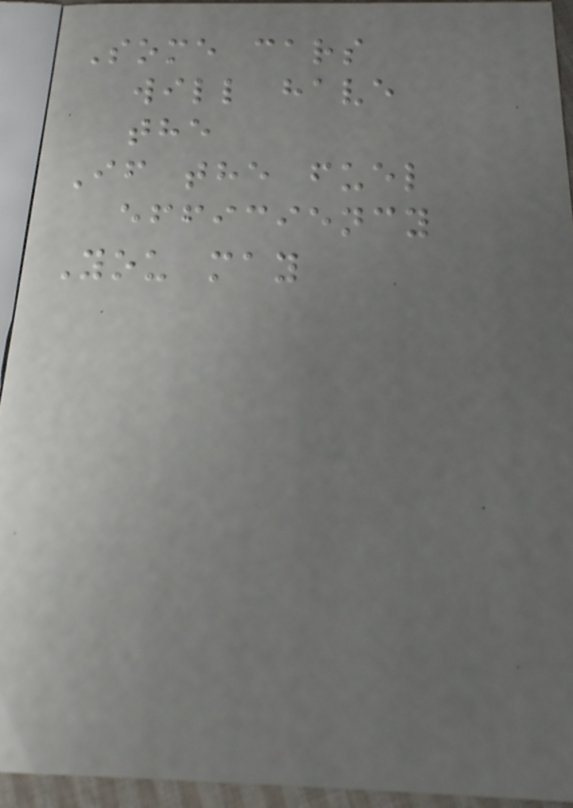Some cars
will have
the
If the fuel
efficiency
You may
